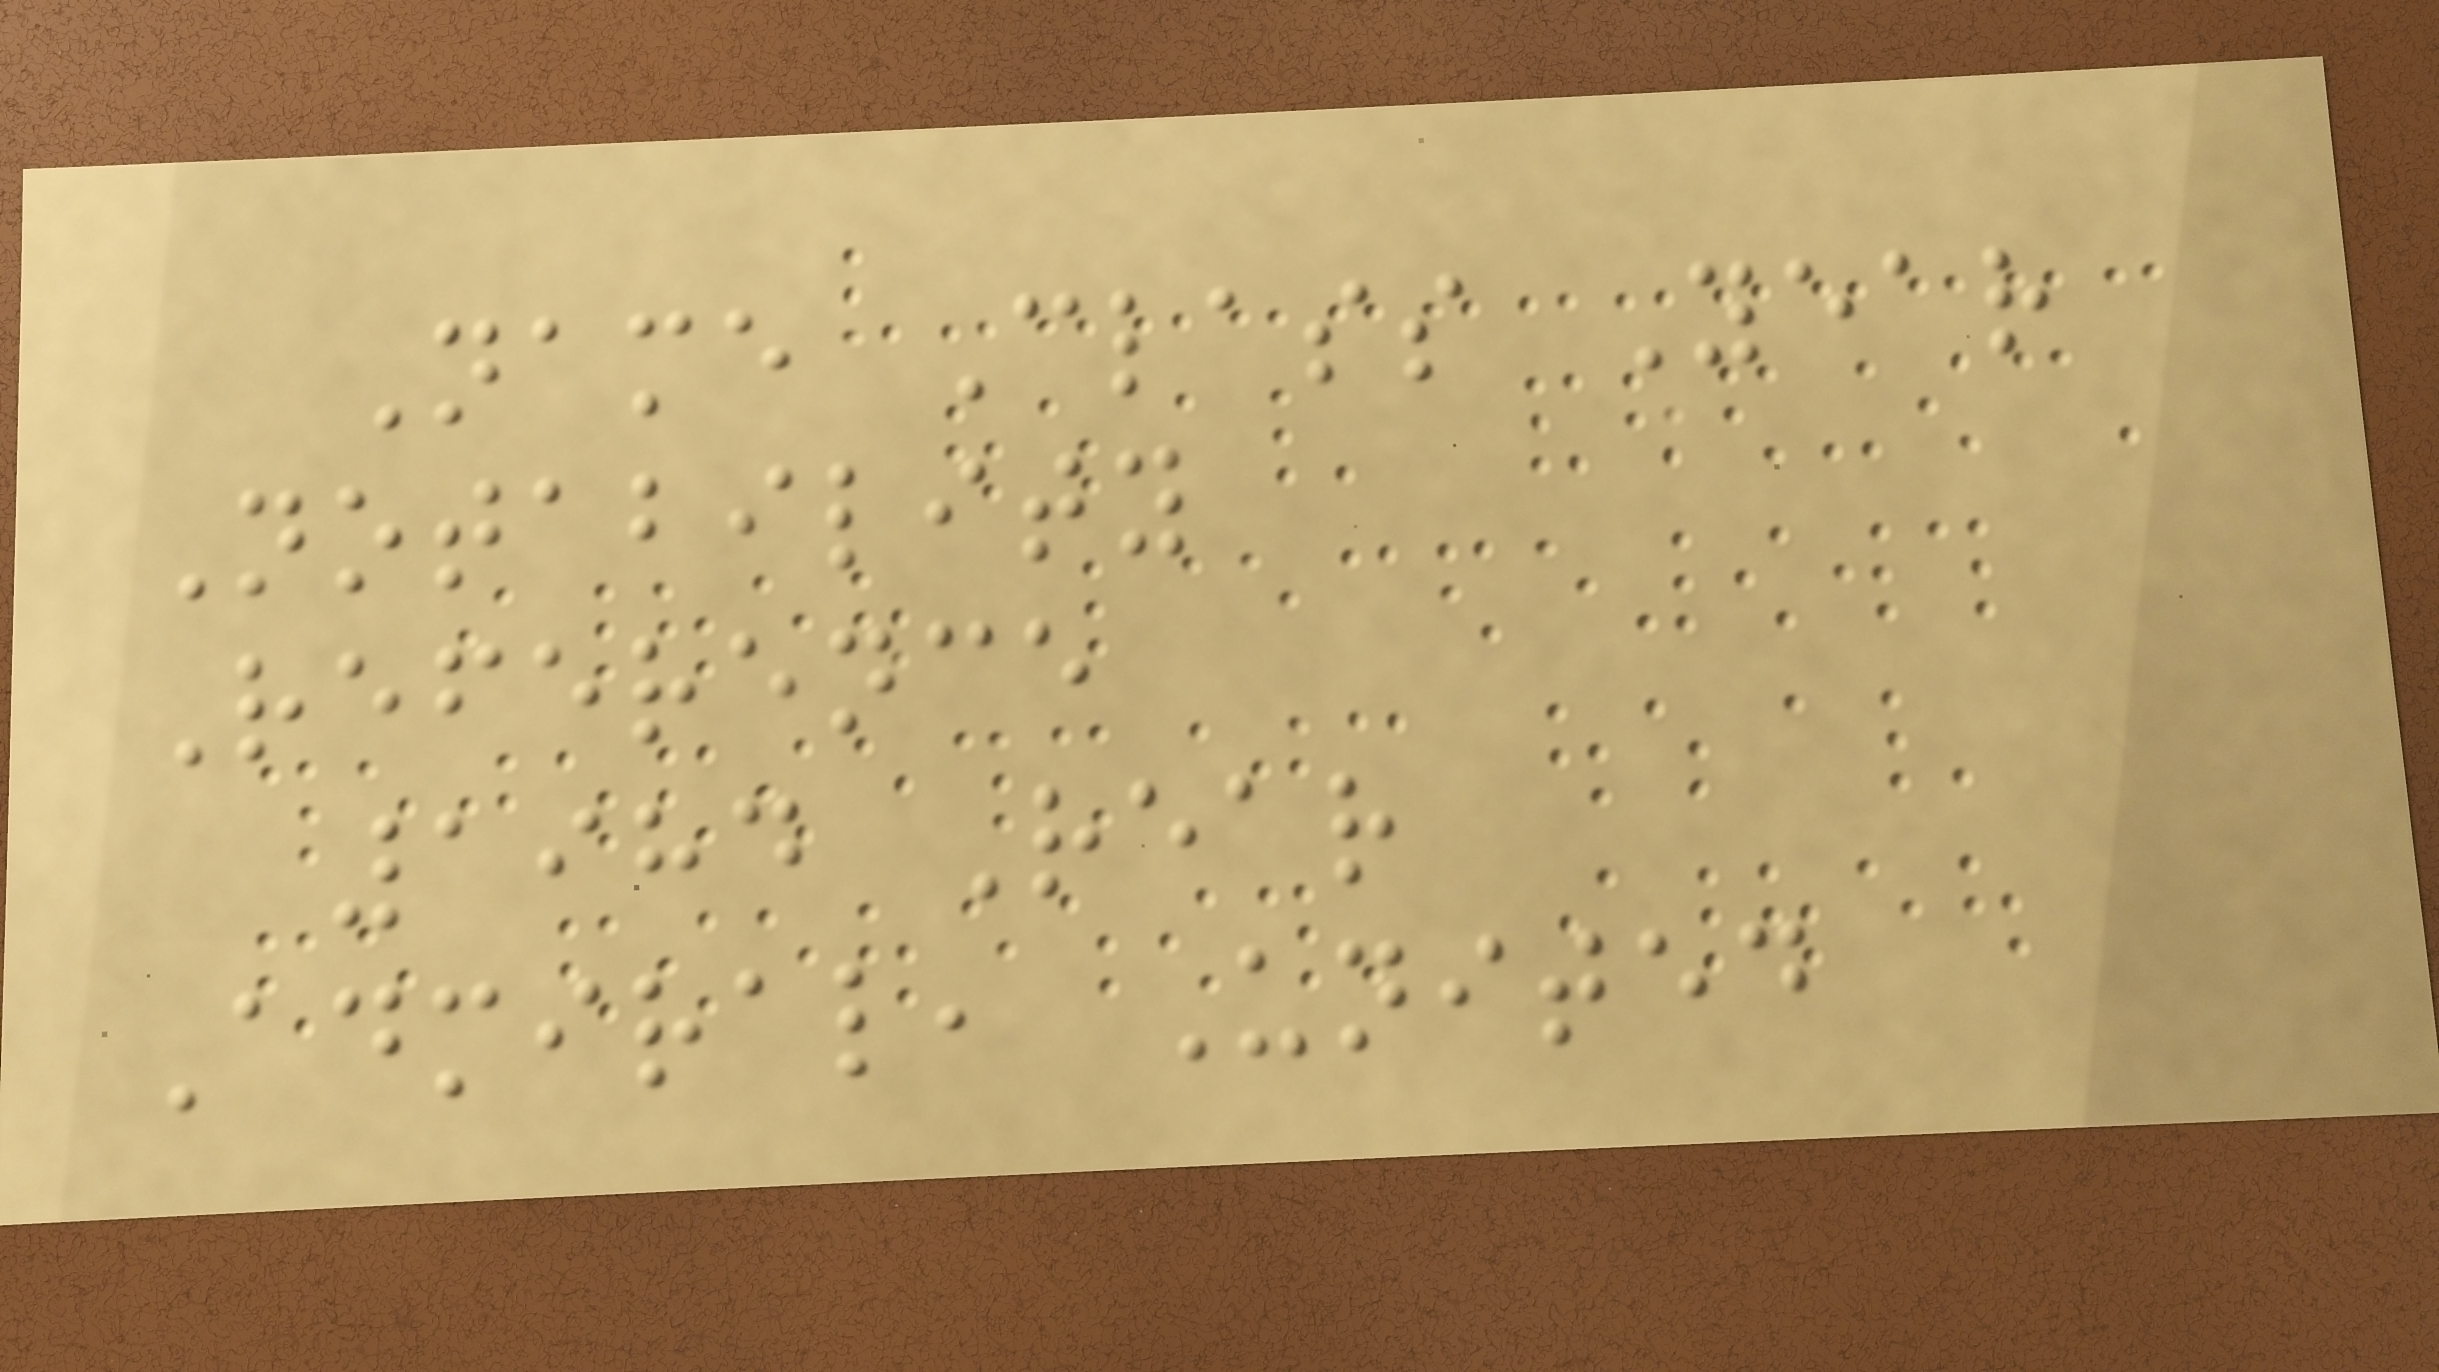Name Class Year
Notability
Reference
1984 Rear
Admiral, United
